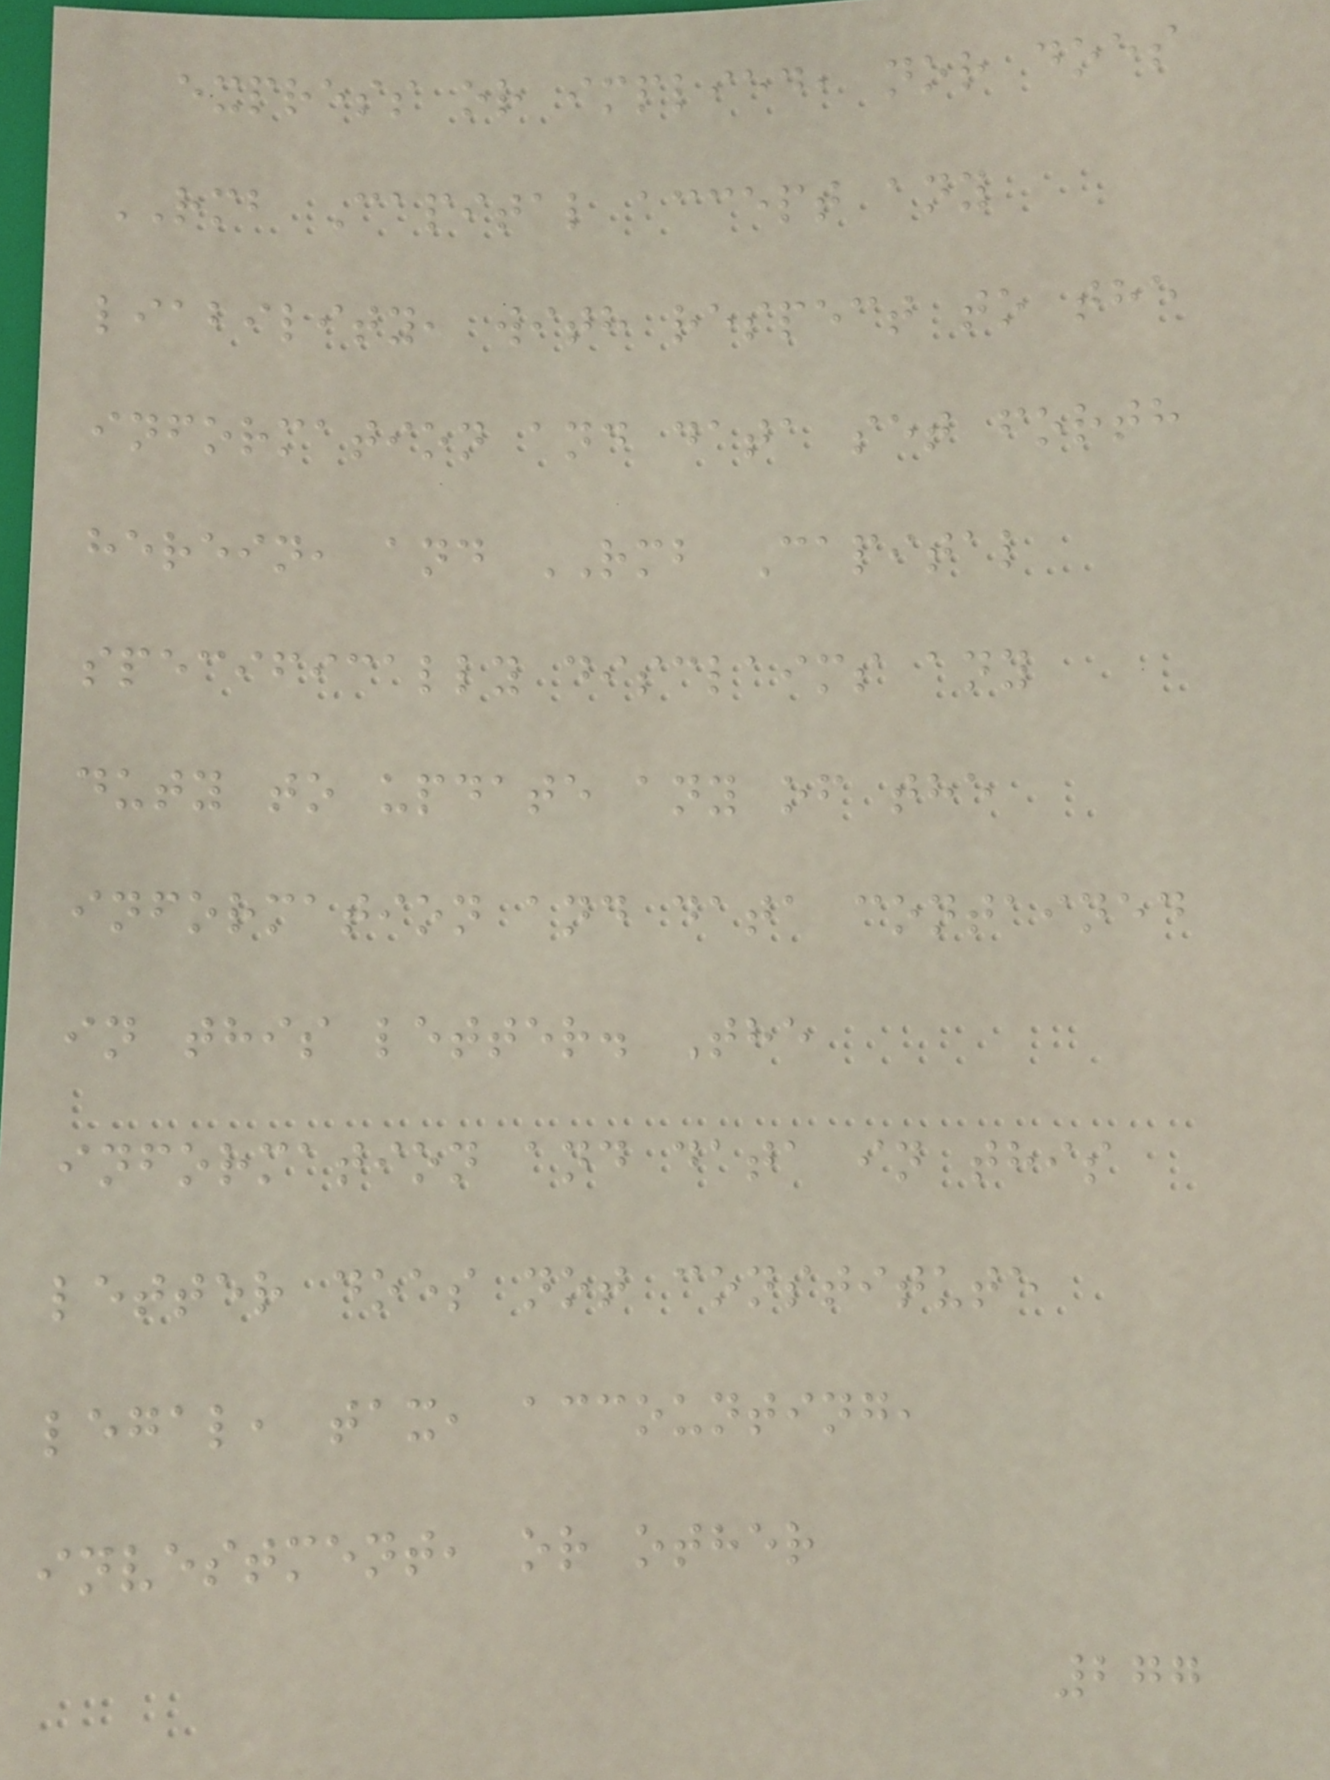express or implied, nor does
RMB Capital accept any
liability, with respect to the
information and data set forth
herein, and RMB Capital
specifically disclaims any
duty to update any of the
information and data contained
in this letter. The
information and data in this
letter does not constitute
legal, tax, accounting,
investment, or other
277
